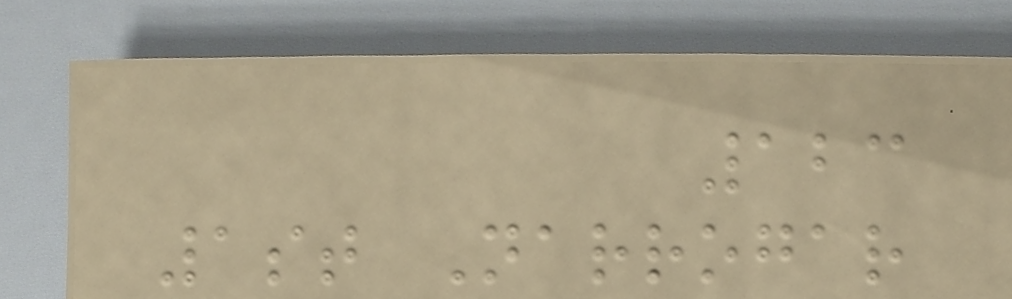123
1st Narrogar
